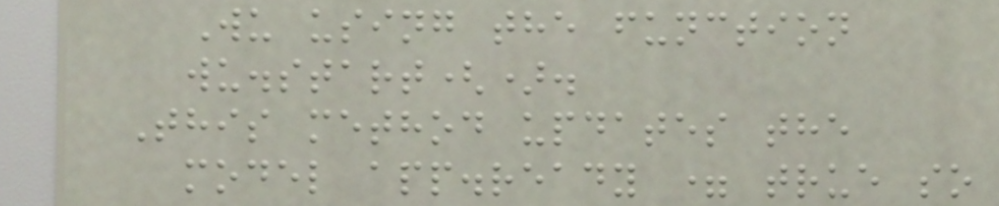Wu using the function
wu.start().
This method updates the
model app.ready = true so
